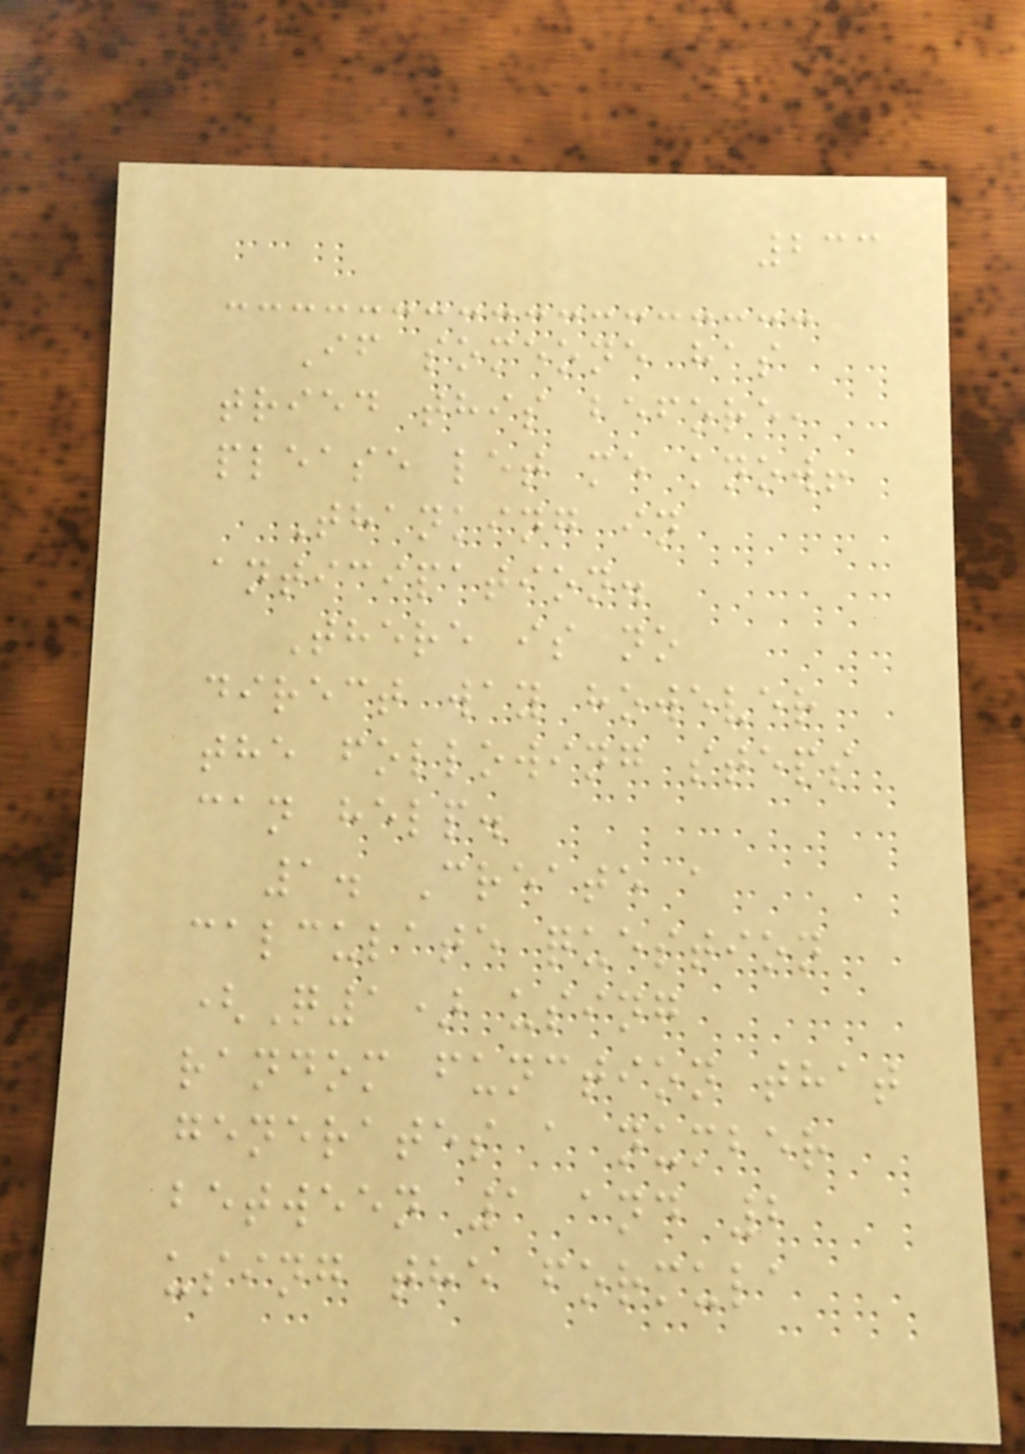233
If someone has
tried this before,
please let me know!
Thanking in
anticipation.
There is no
direct way however
the following steps
can help.
1. Create a
calculate question
(Q1) using
random function that
generates a number
between 1 and 2
using the formula
